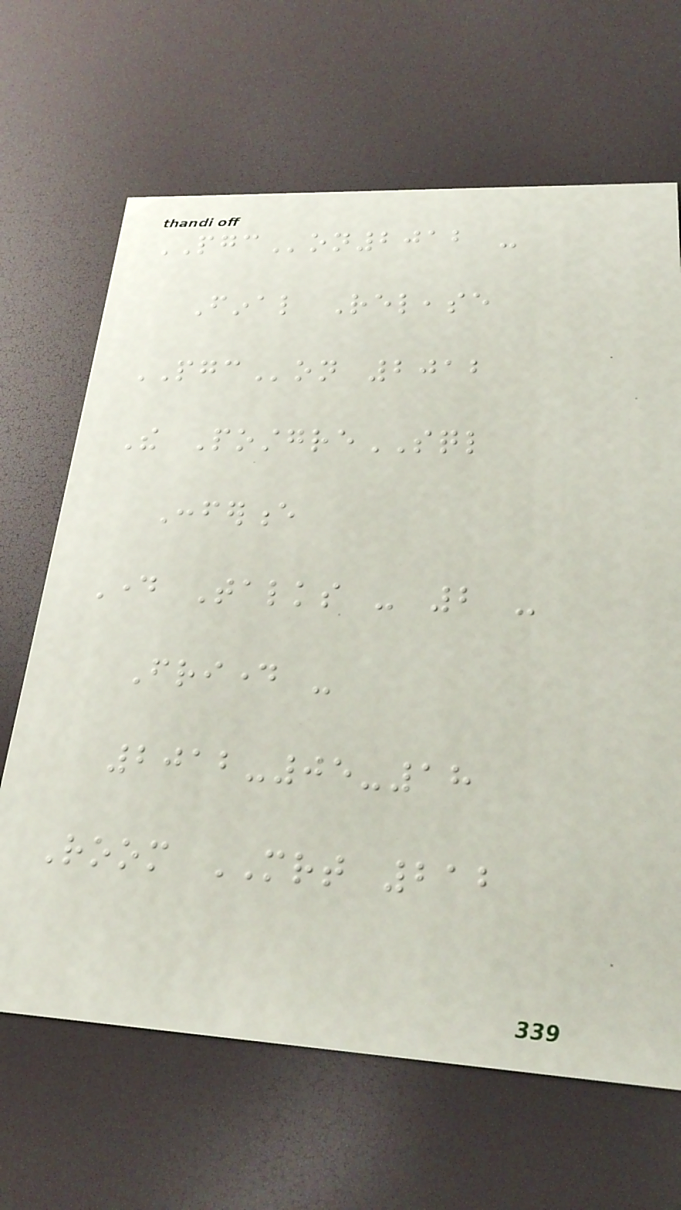PGCon2012 -
Final Release
PGCon 2012
The PostgreSQL
Conference
Day Talks - 2 -
Friday -
2012-05-18
Room MRT 212
